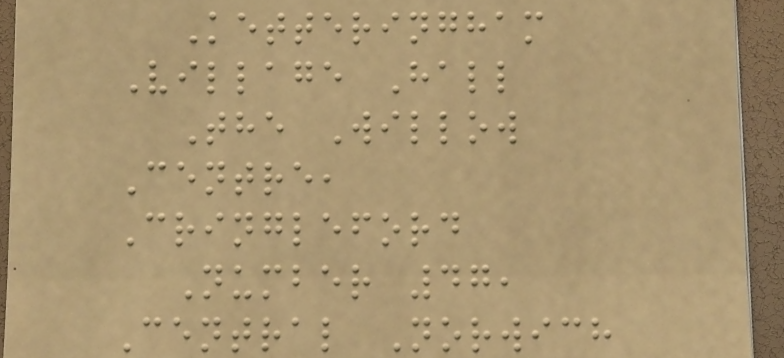Ketteringham
Village Hall
The Willow
Centre,
Cringleford
Number 47,
Central Norwich
